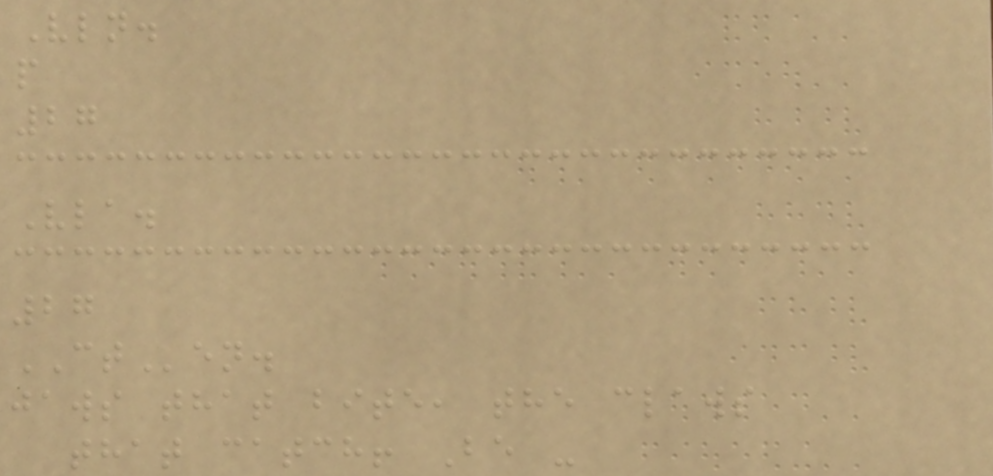Vln.
p
27
Vla.
27
CTen.
jaws that bite, the claws
that catch! Be -
